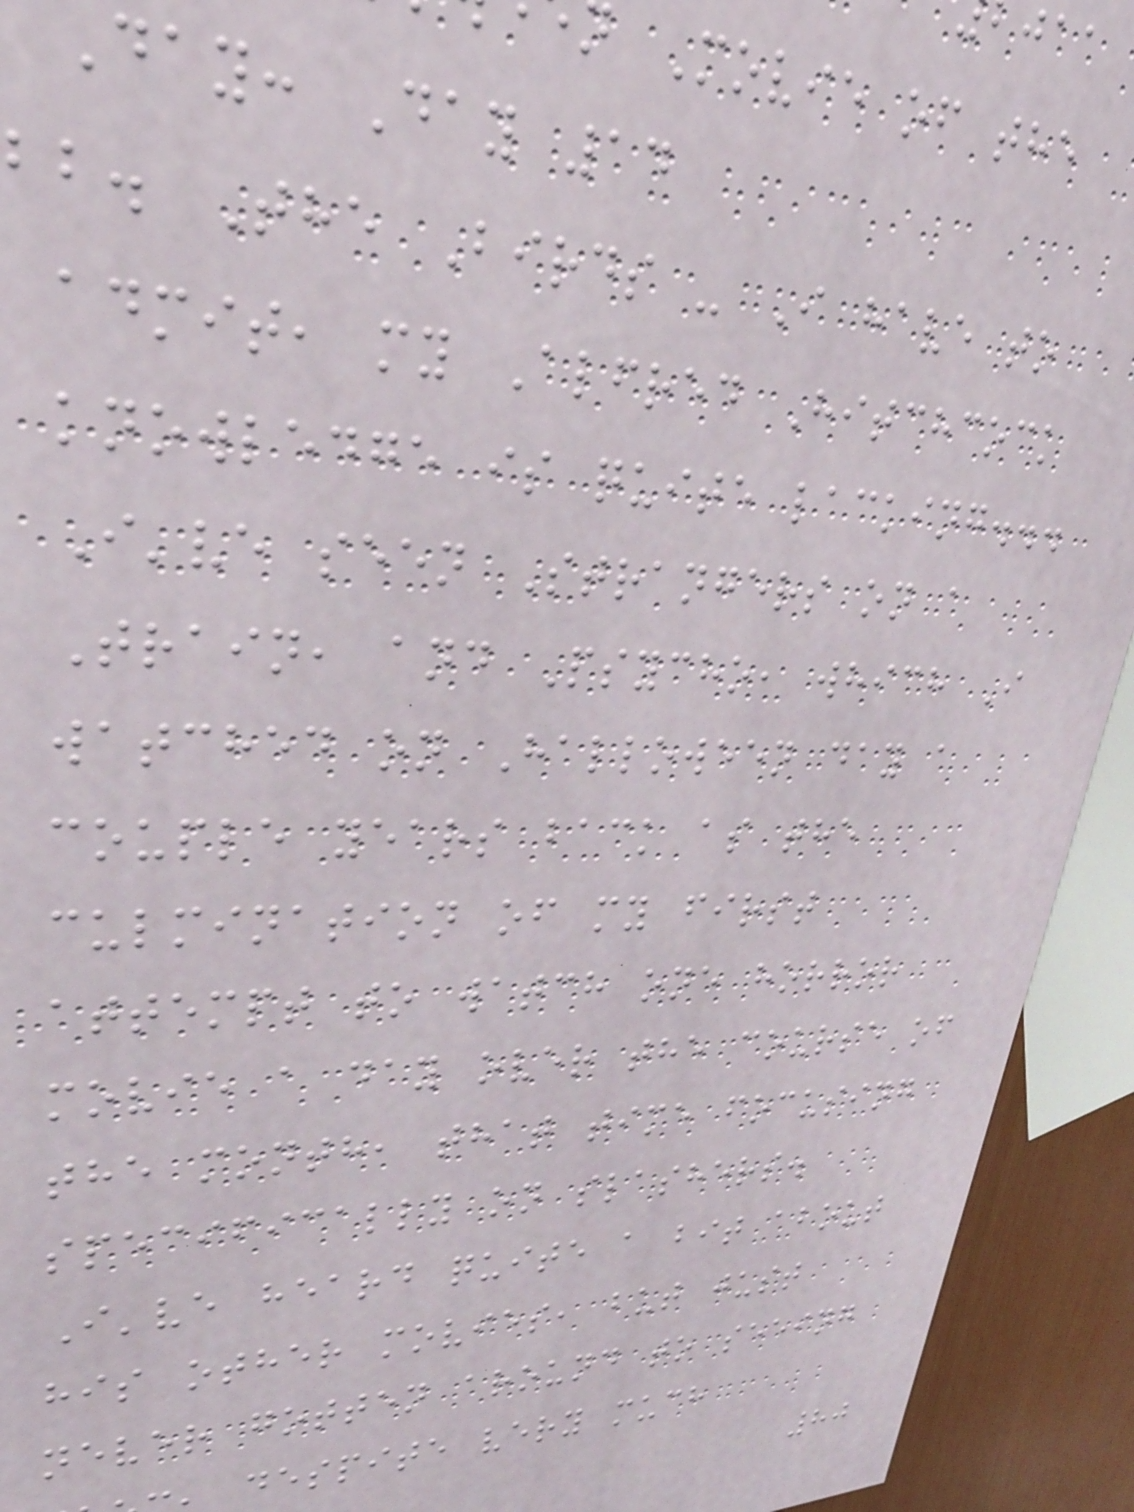Movie of the
Day: Day 14
bb. The Birds - I have to
admit, my Alfred Hitchcock
knowledge is quite lacking...
I've seen Strangers on a
Train, and Psycho, which I
watched on Halloween day a
couple years back as the
culmination of my first
attempt to watch one horror
movie a day over the course of
the month, that time focusing
specifically on slashers.
I've heard quite a bit about
his other movies, but just
never gotten around to seeing
despite very much
80
